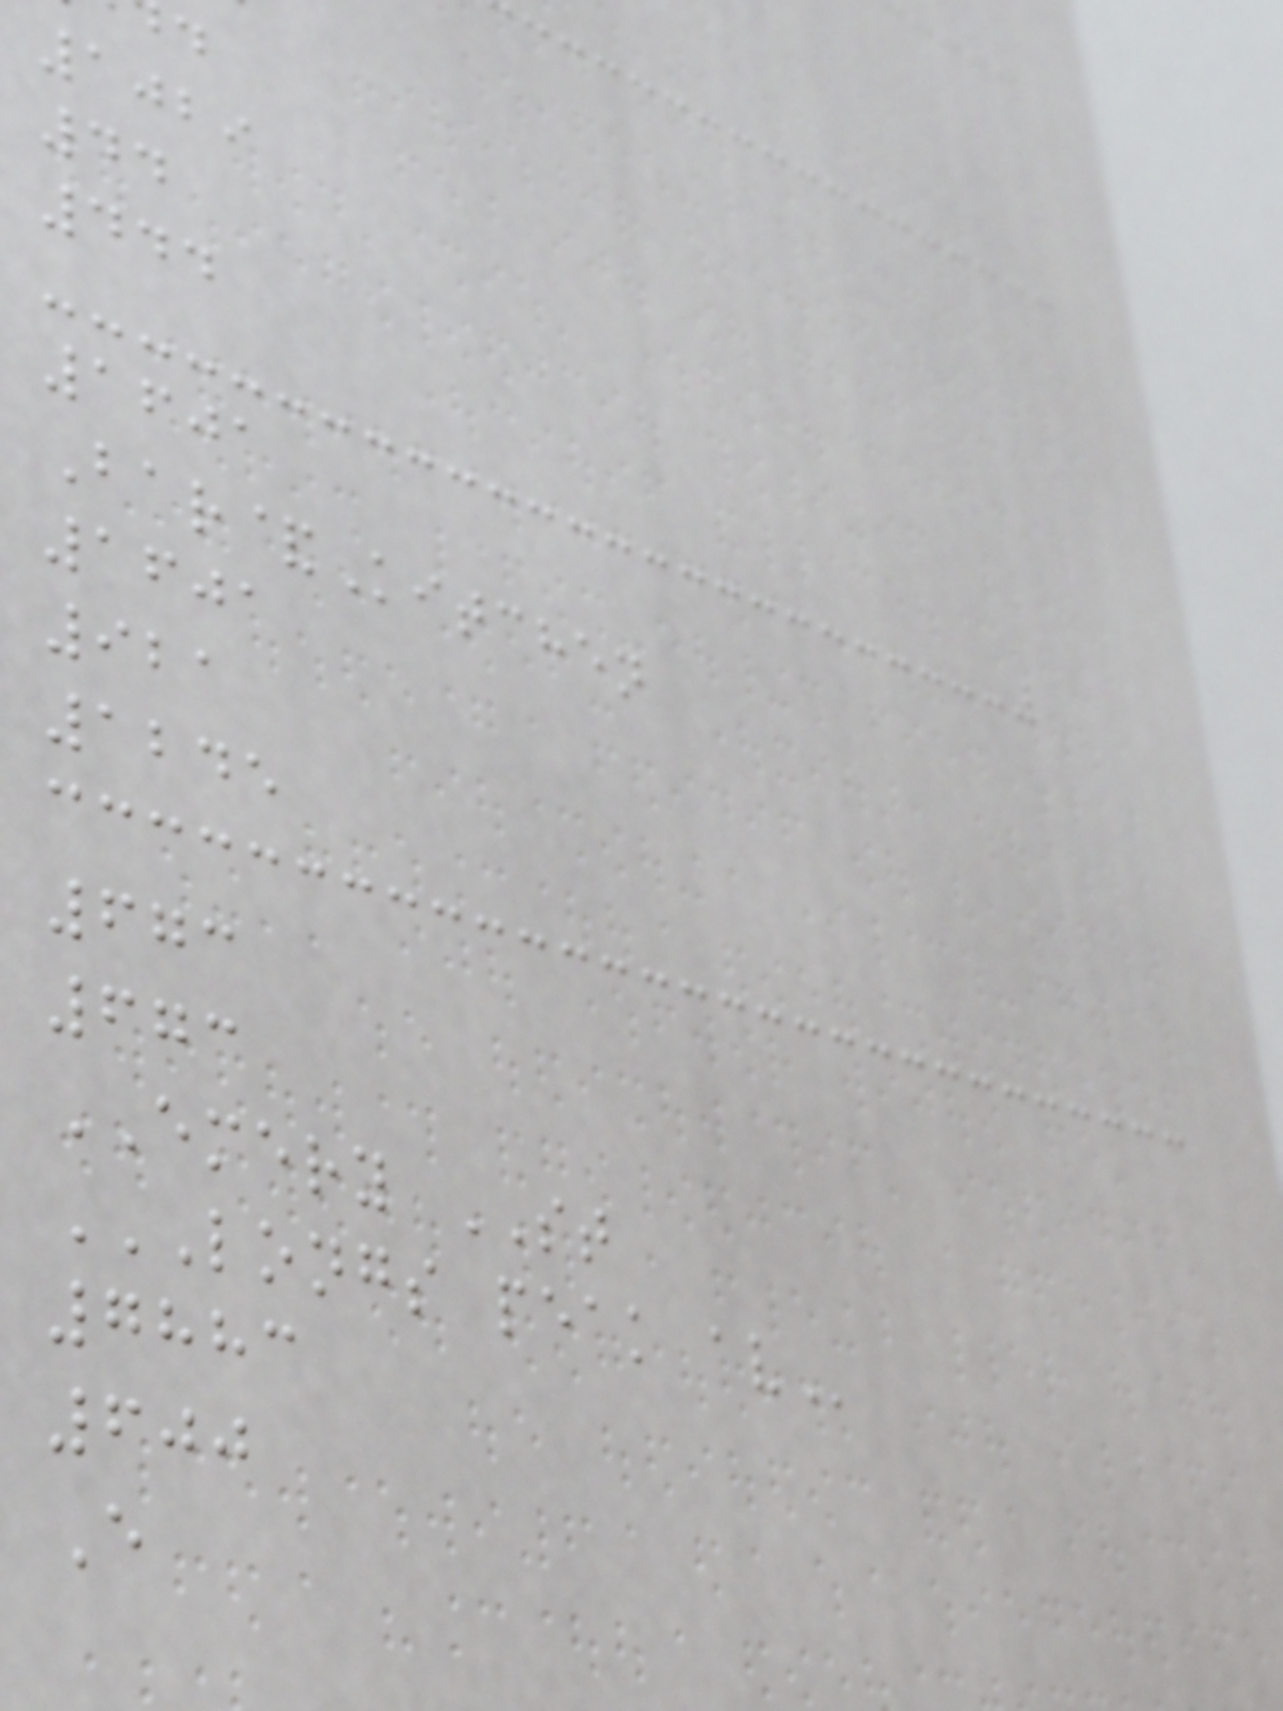1029
44
444
1601
Bar&Kitchen
1601
921
1245
673
673
EMERY ST
LONGS PEAK AV
7883
600
E
